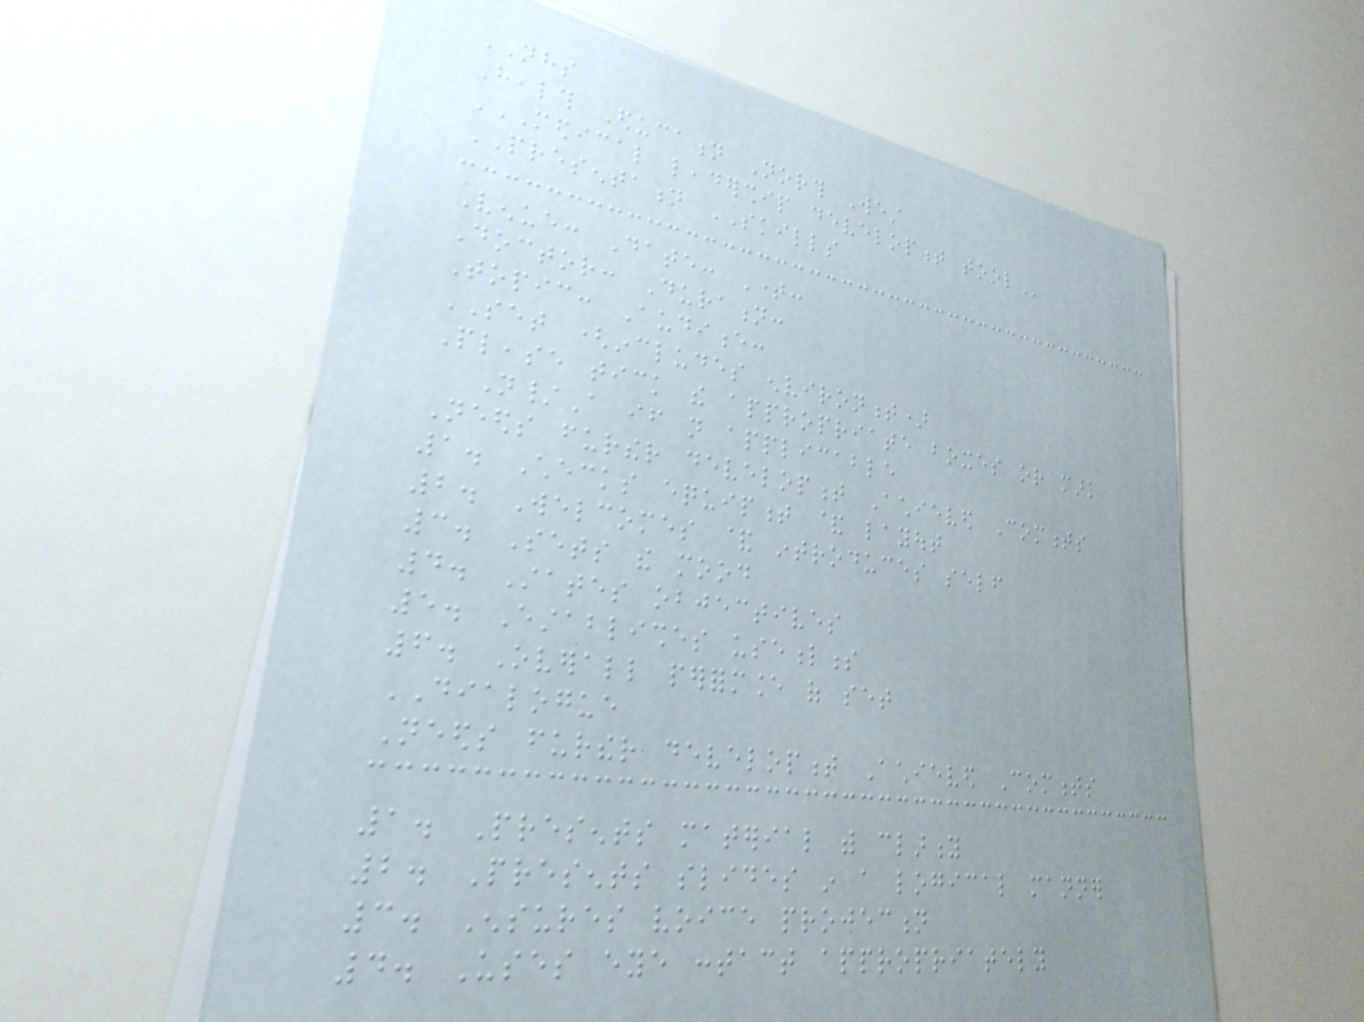NHS
Health Education North West
MEDICAL LEADERSHIP DEVELOPMENT TOOL
PRESENTATION SKILLS
Venue: Date: Time:
Doctor: Duration:
Topic: Audience:
SET (includes environment)
Please tick the appropriate boxes or mark
N/A if not applicable
Needs further development Achieved Comments
1. Checks equipment & layout
2. Welcomes & introduces self
3. Sets the mood
4. States objectives
5. Establishes usefulness
6. Overall performance of set
DIALOGUE
Needs further development Achieved Comments
1. Presents material with clarity
2. Presents slides in a logical manner
3. Ensures voice projection
4. Uses eye contact appropriately
